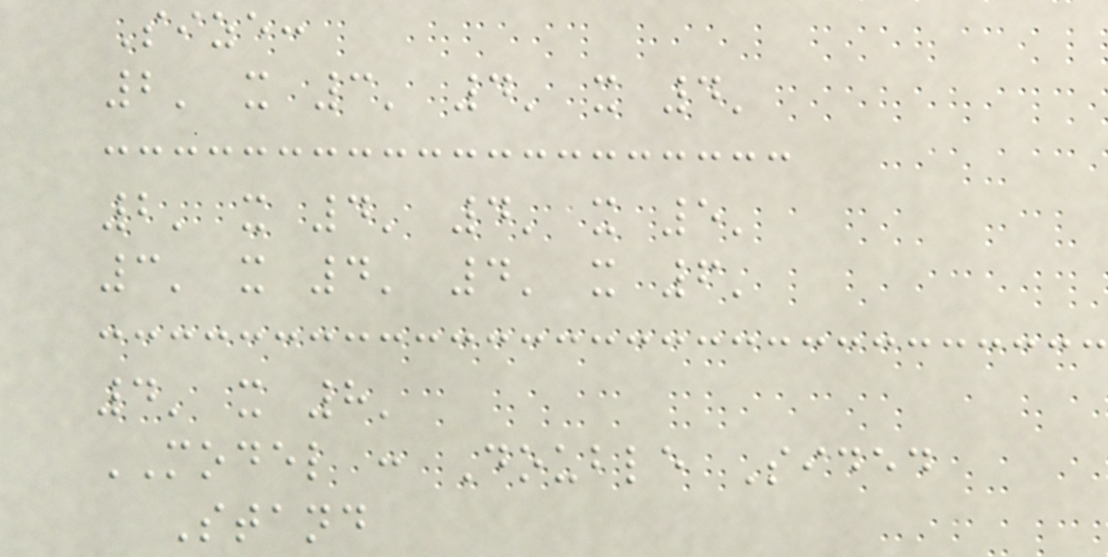Size:
2' x 3' 4' x 4'
2' x 4' 4' x 5'
3' x 4' 4' x 6'
4' x 8'
MODEL : Double Sided
Stand
